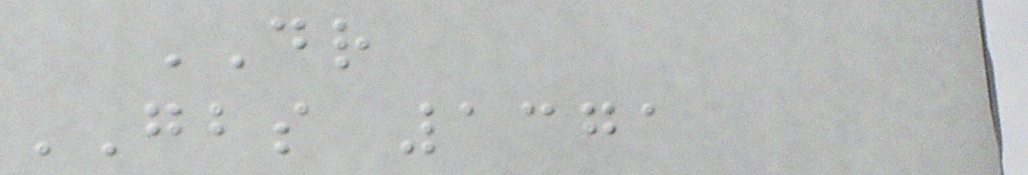DR
GBS 1371
